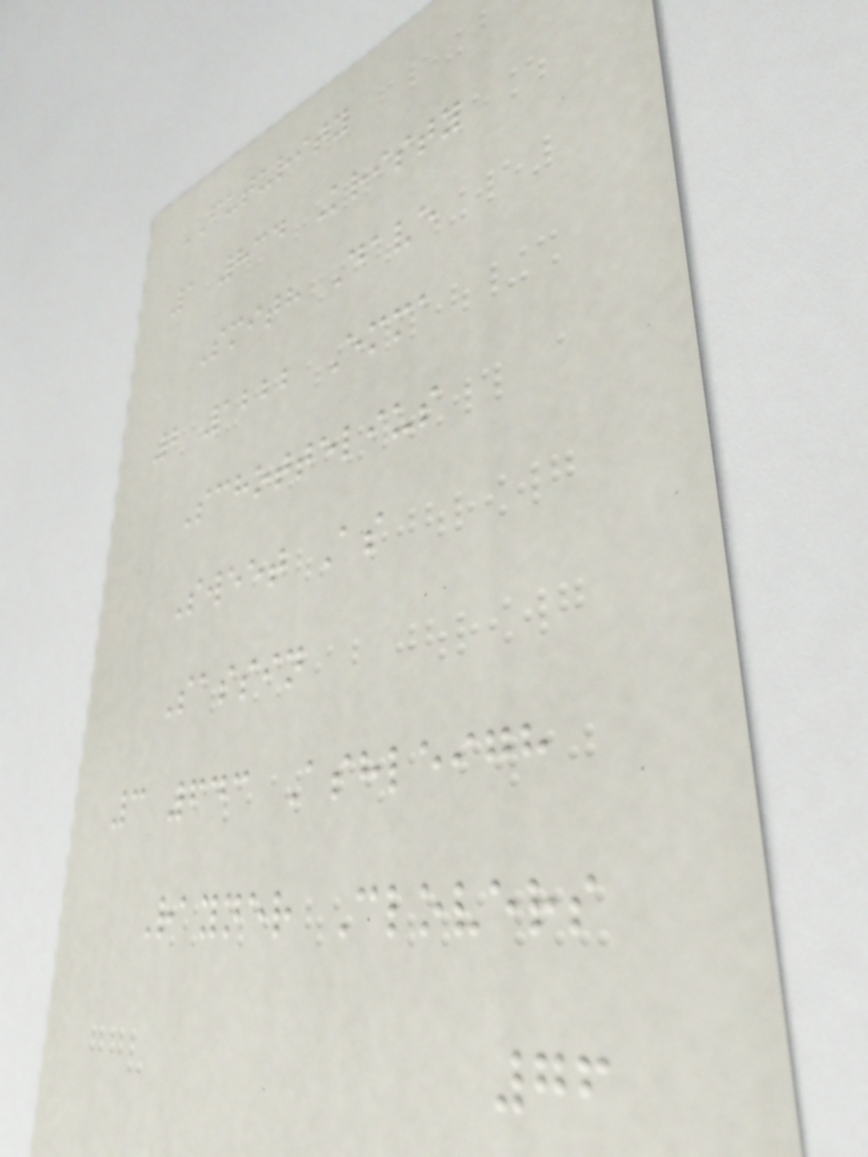FUTURITY
1 834 Kristy
Smith Dave
2 1222 Emma
Schottelius
Sweet As
Sassin
3 643 Ashleigh
Rayner Clovers
76
